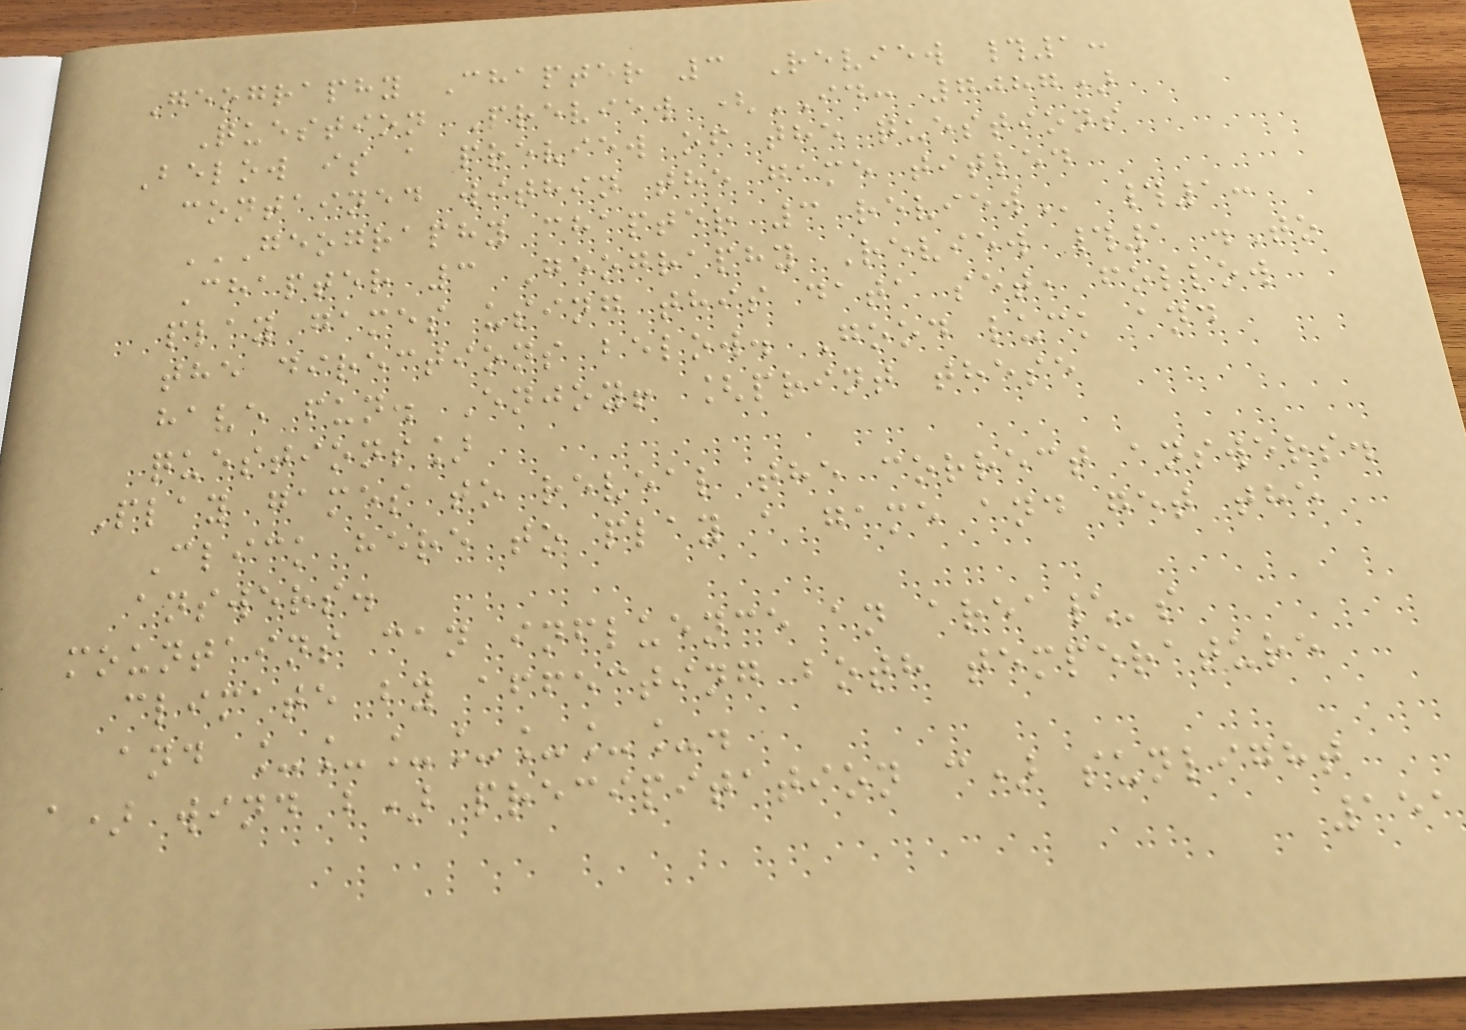Geography Chapter 3 Review #1:
Question Preview (ID: 7087)
Below is a preview of the questions
contained within the game titled
GEOGRAPHY CHAPTER 3 REVIEW #1:
Chapter 3 Geography Review #1 .To
play games using this data set, follow
the directions below. Good luck and
have fun. Enjoy! [print these
questions]
Play games to reveal the correct answers.
Click here to play a game and get the
answers.
mountains can influence an area\'s
climate by affecting both temperature
and _______.
a) wind b) precipitation c) sunlight
151
